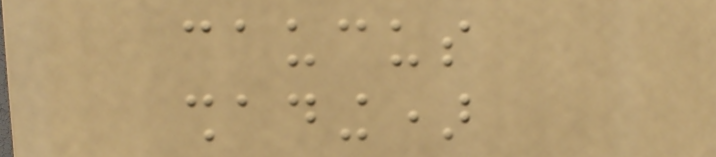caucus
shading)
